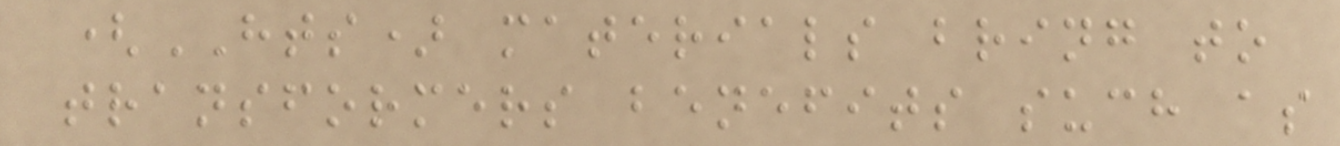(HTS) materials bring to
transformers benefits such as
